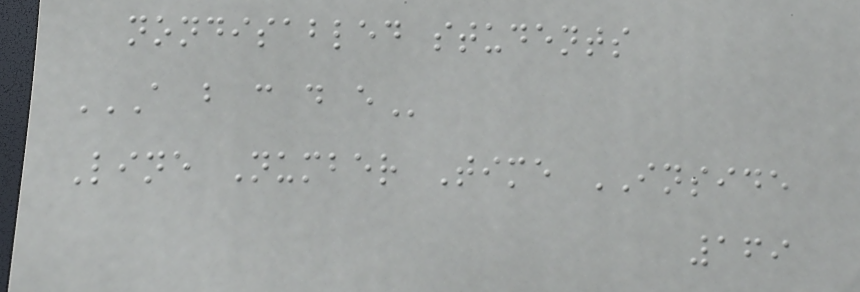nondisabled students
A B C D E
Line Number Time INSIDE
169
